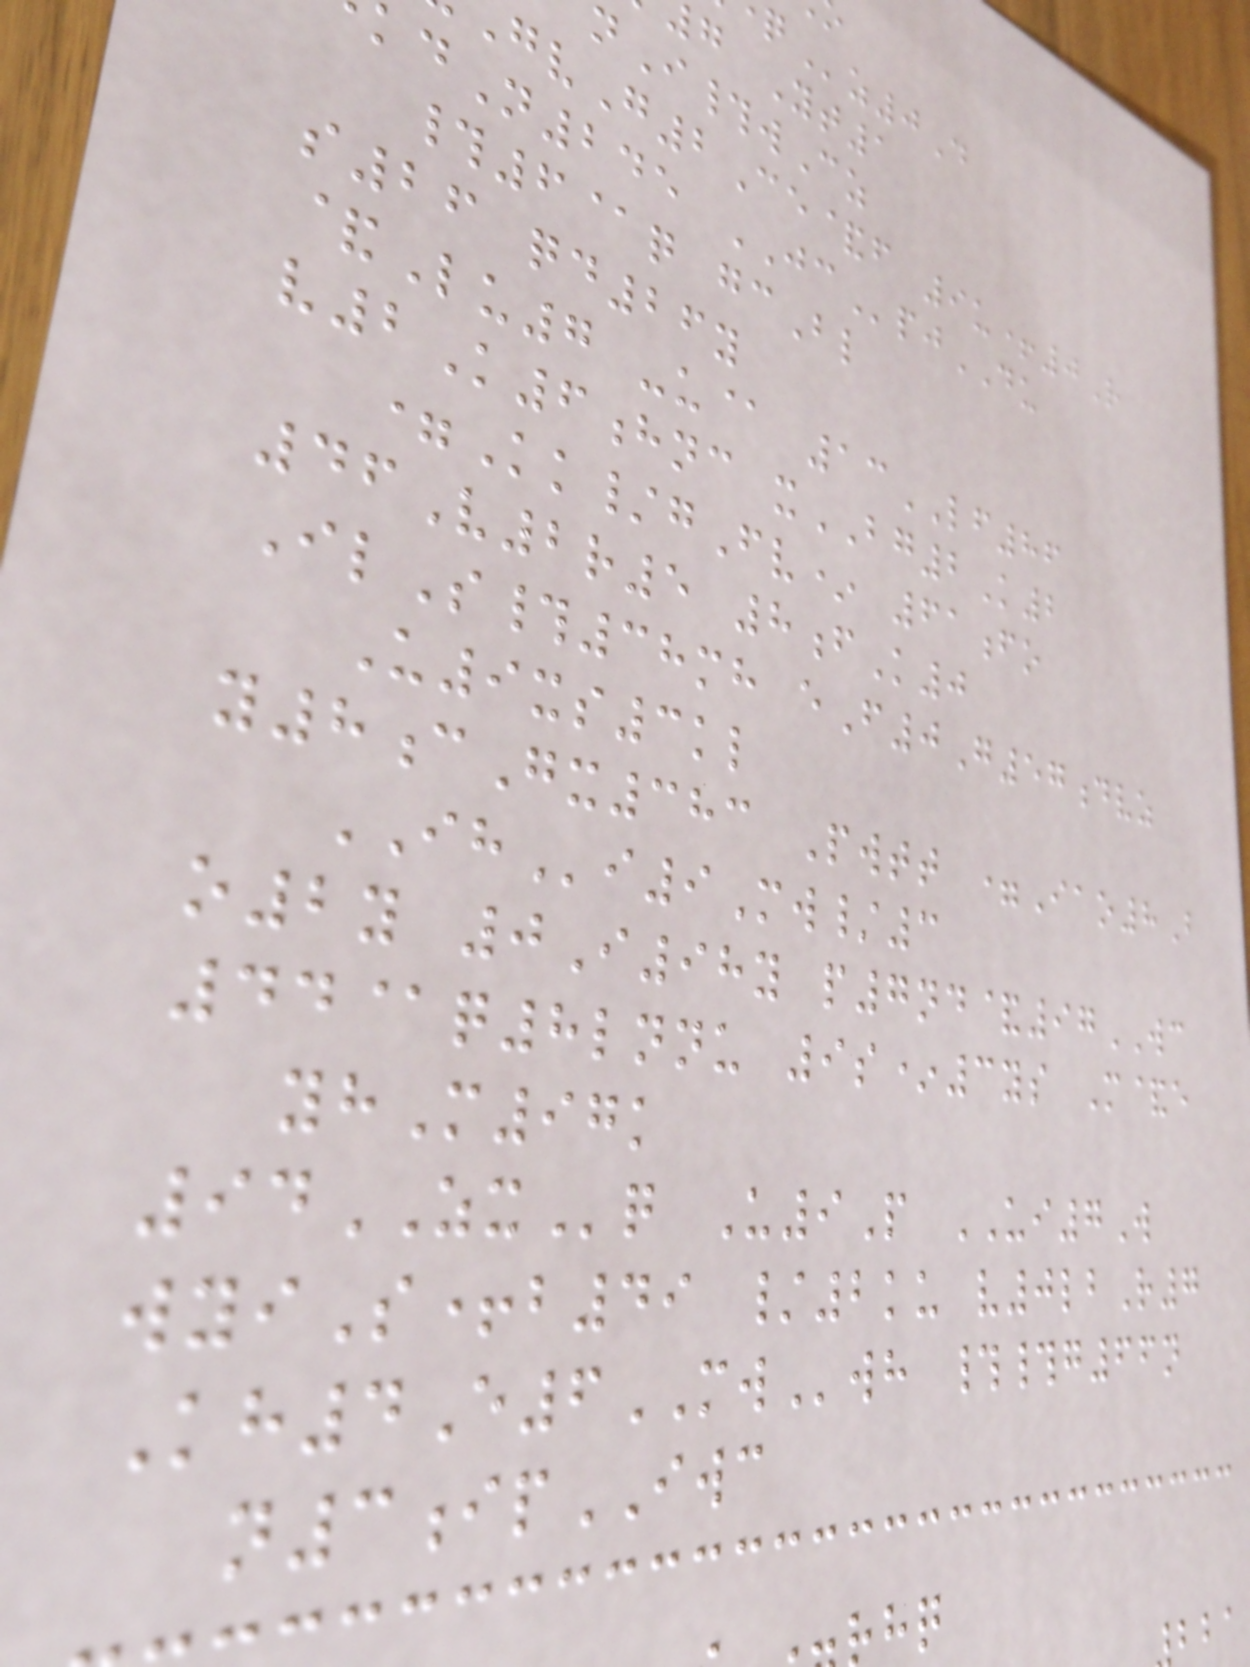z0D
g Yt1
nI#wCz
vG2Ce&f 9u+0R
kdN245 JCpjDU
#6@q gcBl
s26 qd26y
&Lu7 -u@ 13LF86
v2K6hnc xBG2K2
=Kk/gFv* 61fo
46V2r5 8fK0
IlS#38mh eF0G57dvz
U9xs3kl
y8cGx383 Pwtt =Iao8B
IHi9Mw/3
o2y 0I98y p7nd&97WC
44@q8lnnu 9s*3ys M&e
yhM97k
94ZXq U9P UI7W
wyiS+b49 /2ku v0lbR7
Kh4E6MWwh ##g66n
n3ipIWC
